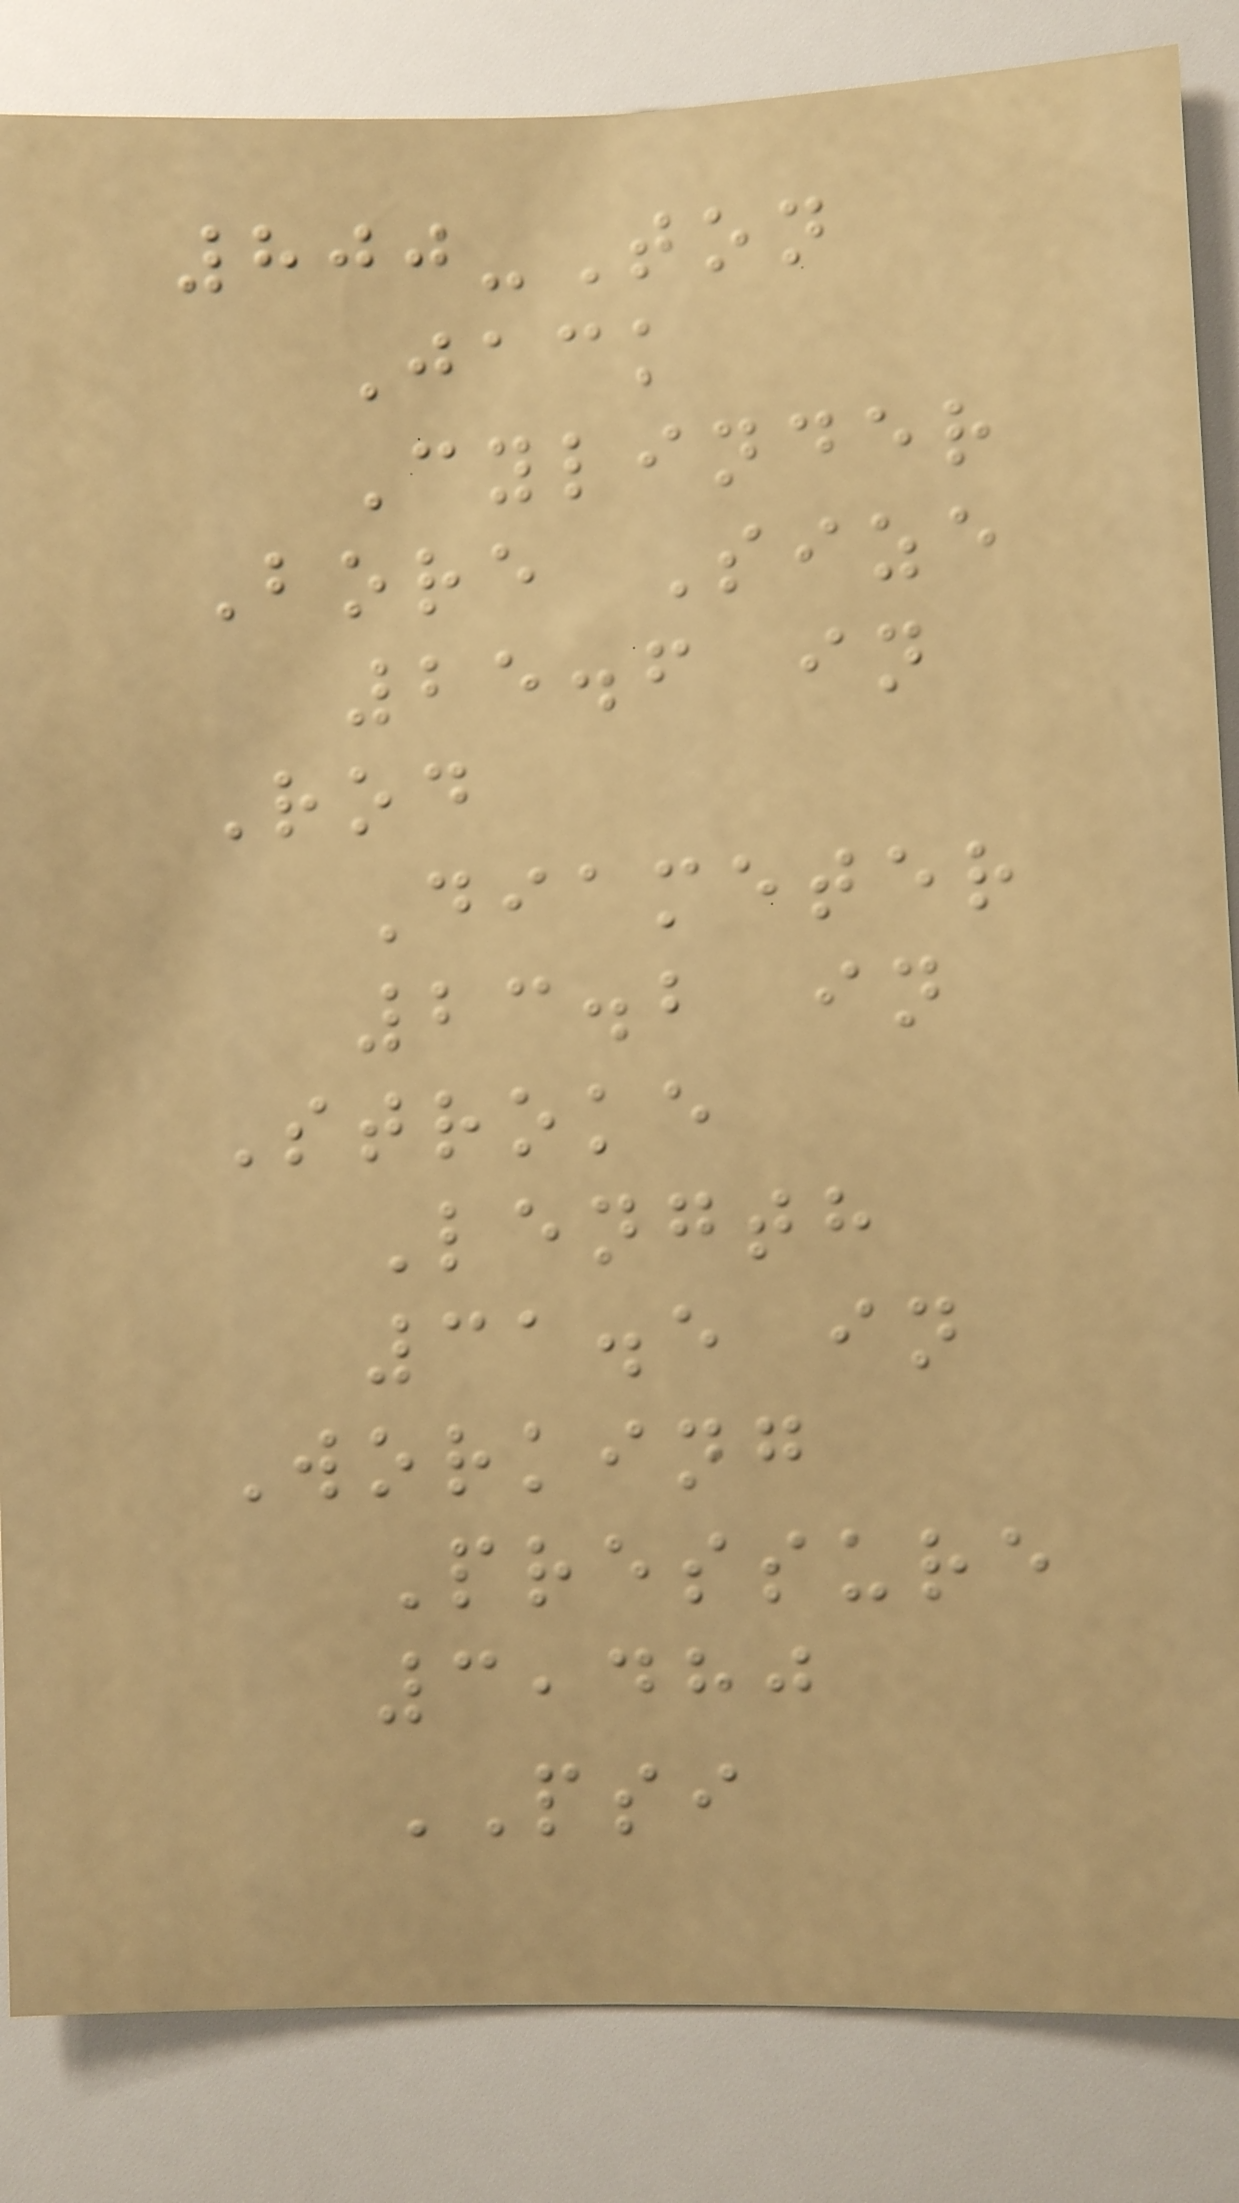800-Ton
Jack
Cylinder
Bore Size
25.6 in
Rod
Diameter
23.2 in
Stroke
Length
31.5 in
Working
Pressure
3,480
PSI
